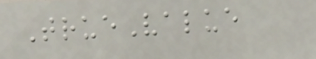TrueValue
